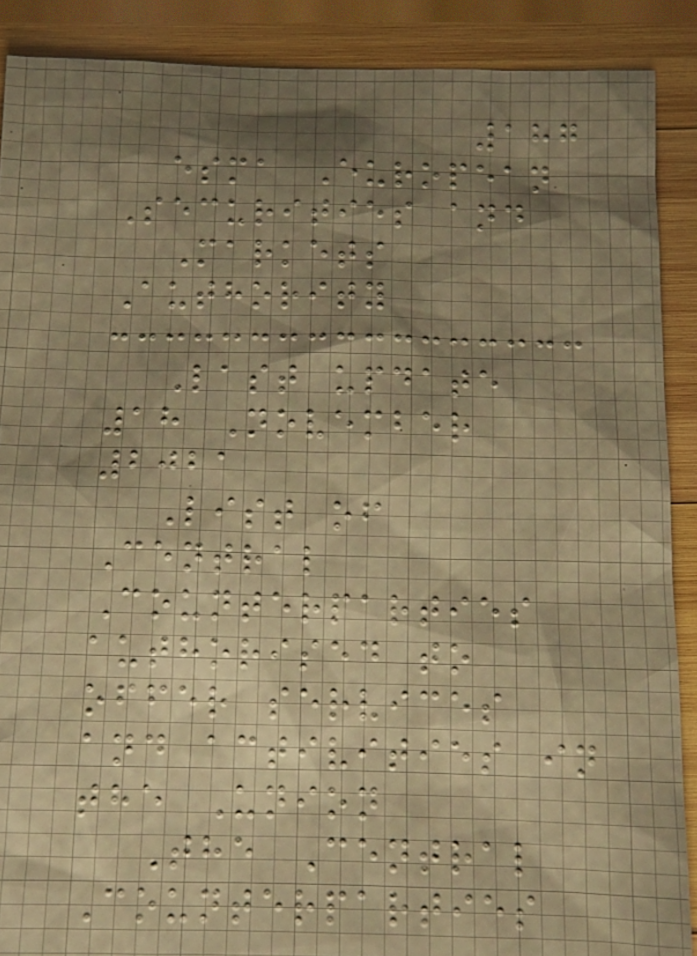187
esma European
Securities and
Markets
Authority
Last update
18 November
2021
List of
Central
Counterparties
authorised to
offer services
and activities in
the Union
The Central
Counterparties
